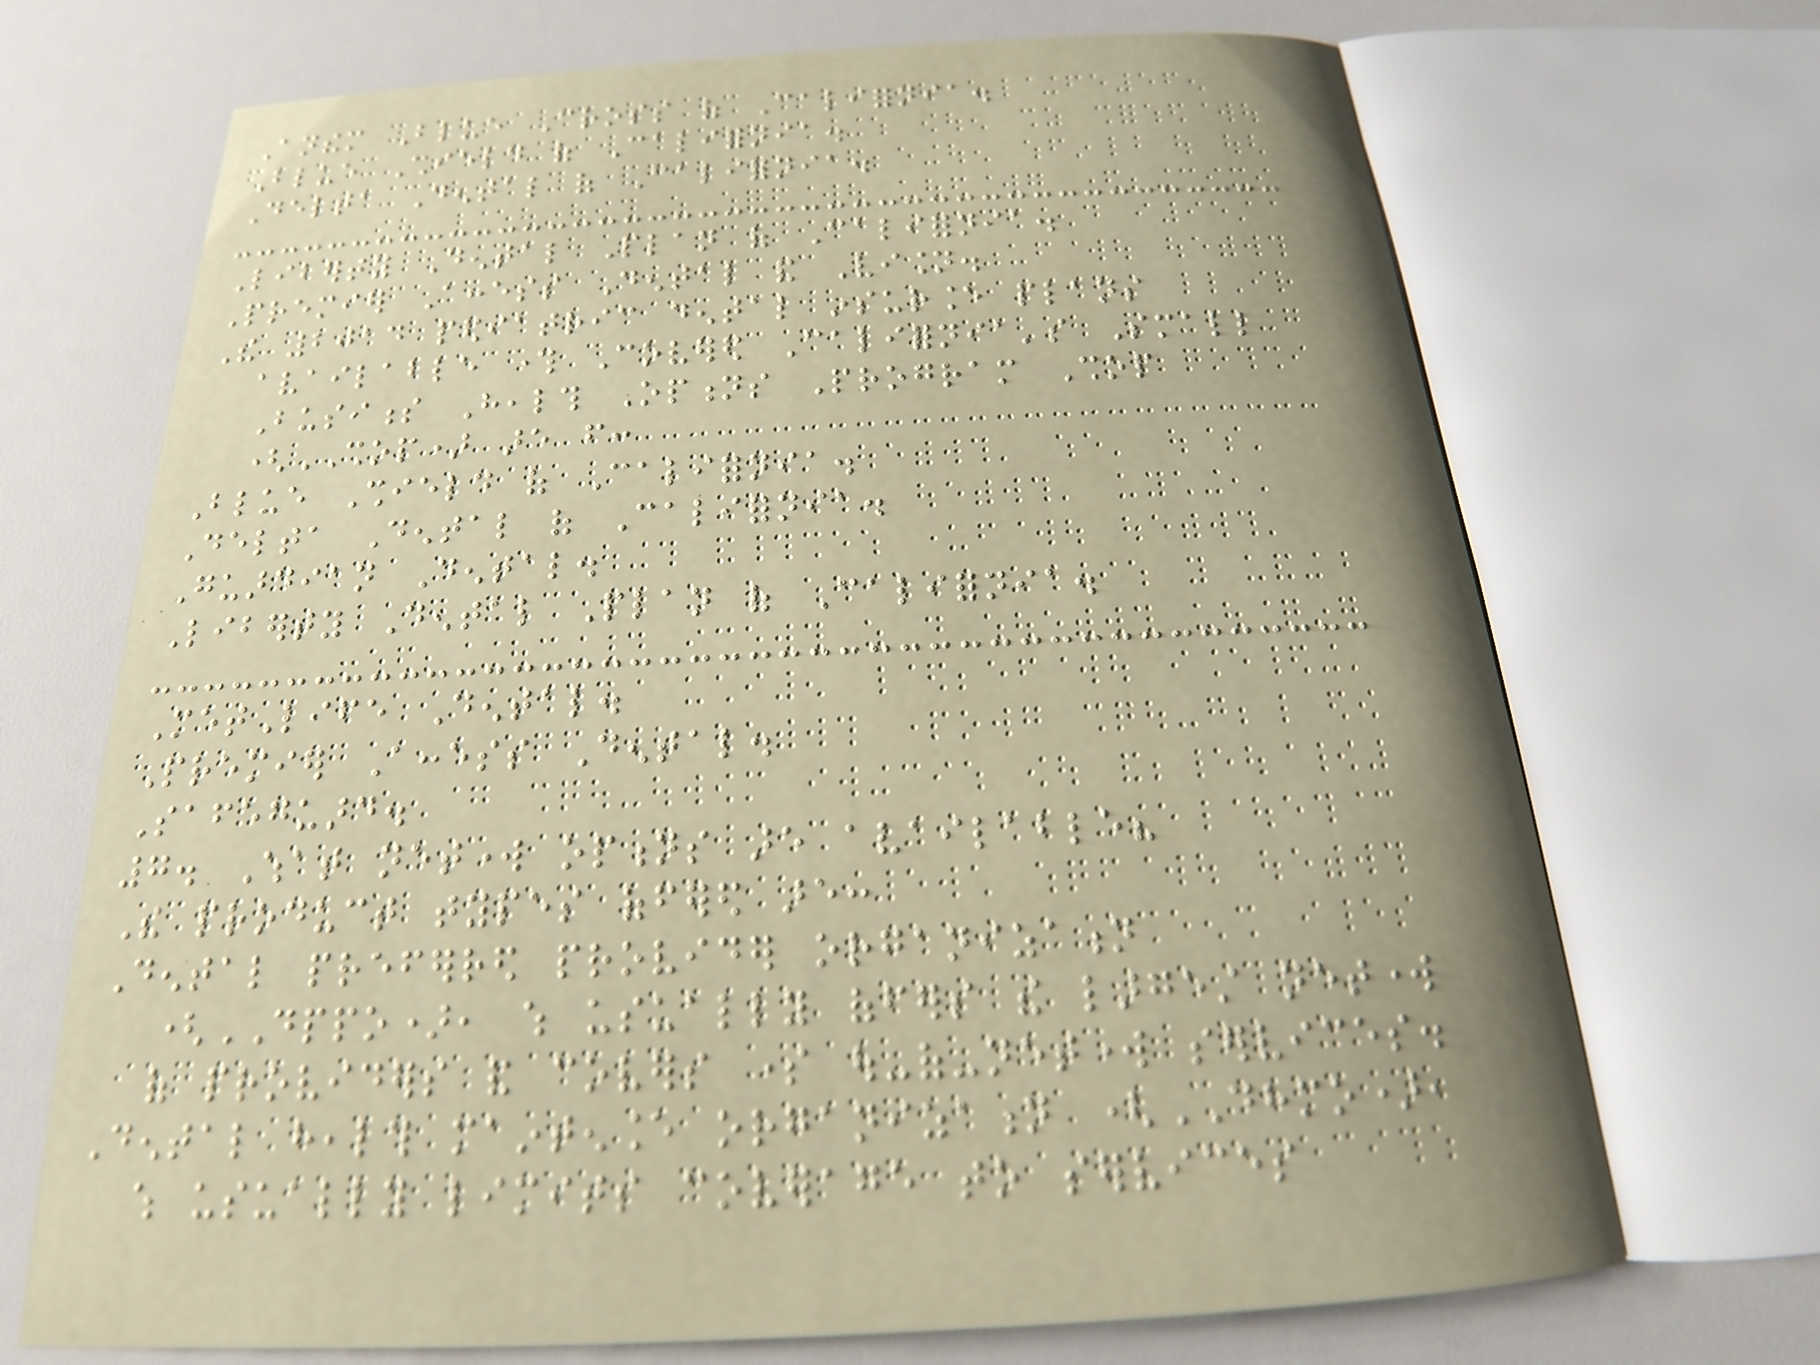Anthem Blue Cross of California.
Blue Shield of California.
Delta Dental of California.
Liberty Dental Plan of California.
Premier Access Dental and Vision.
The 2014 pediatric dental insurance plans
available through Covered California's Small
Business Health Options Program Shop
(SHOP) are from:
Blue Shield of California.
Delta Dental of California.
Guardian Dental.
Liberty Dental Plan of California.
MetLife Dental.
Premier Access Dental.
Safeguard.
7. What network options are available?
The product types offered are:
Dental preferred provider organization
(DPPO), which usually offers the largest network
of providers and covers some out-of-network services.
Dental health maintenance organization (DHMO),
which usually limits coverage to services
